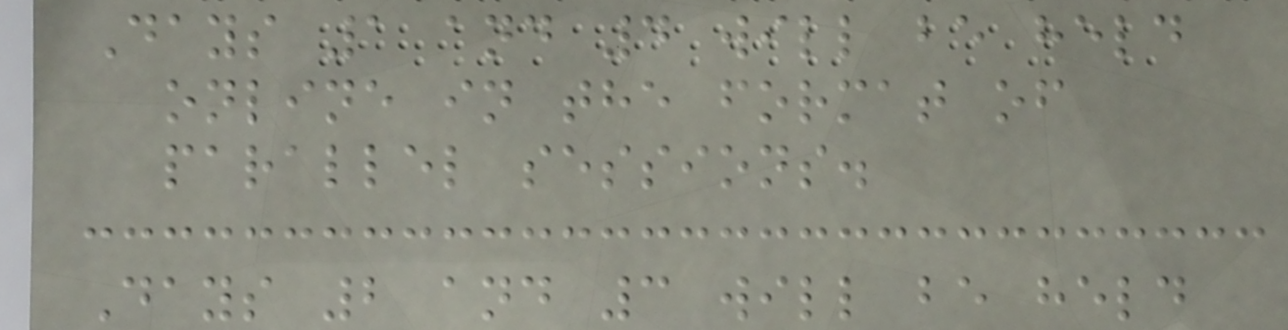Days 1 and 4 will be held
online in the format of
parallel sessions.
Days 2 and 3 will be held
